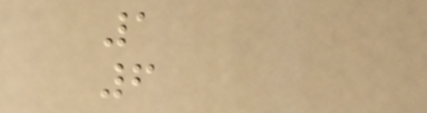1
6
